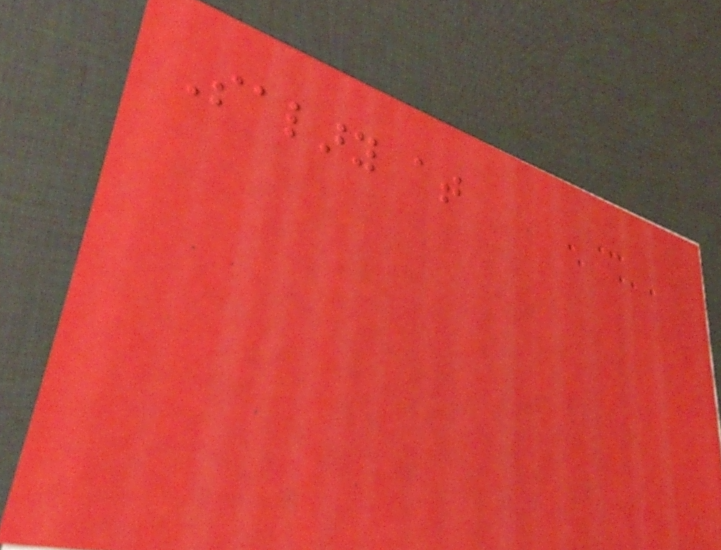Salary at
